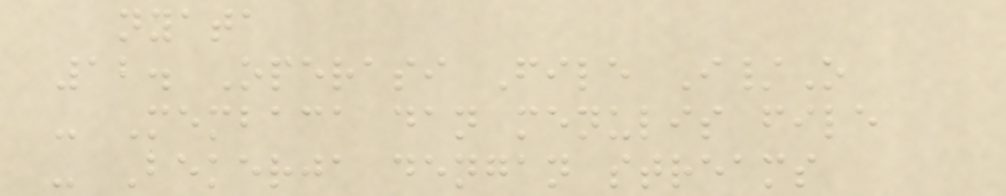nyata
12. Operasi File I/O
- Membaca dan menulis file
- Bekerja dengan streams
